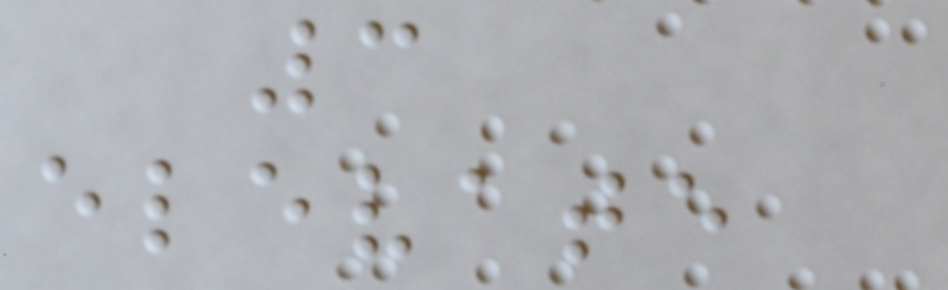3
elevate
